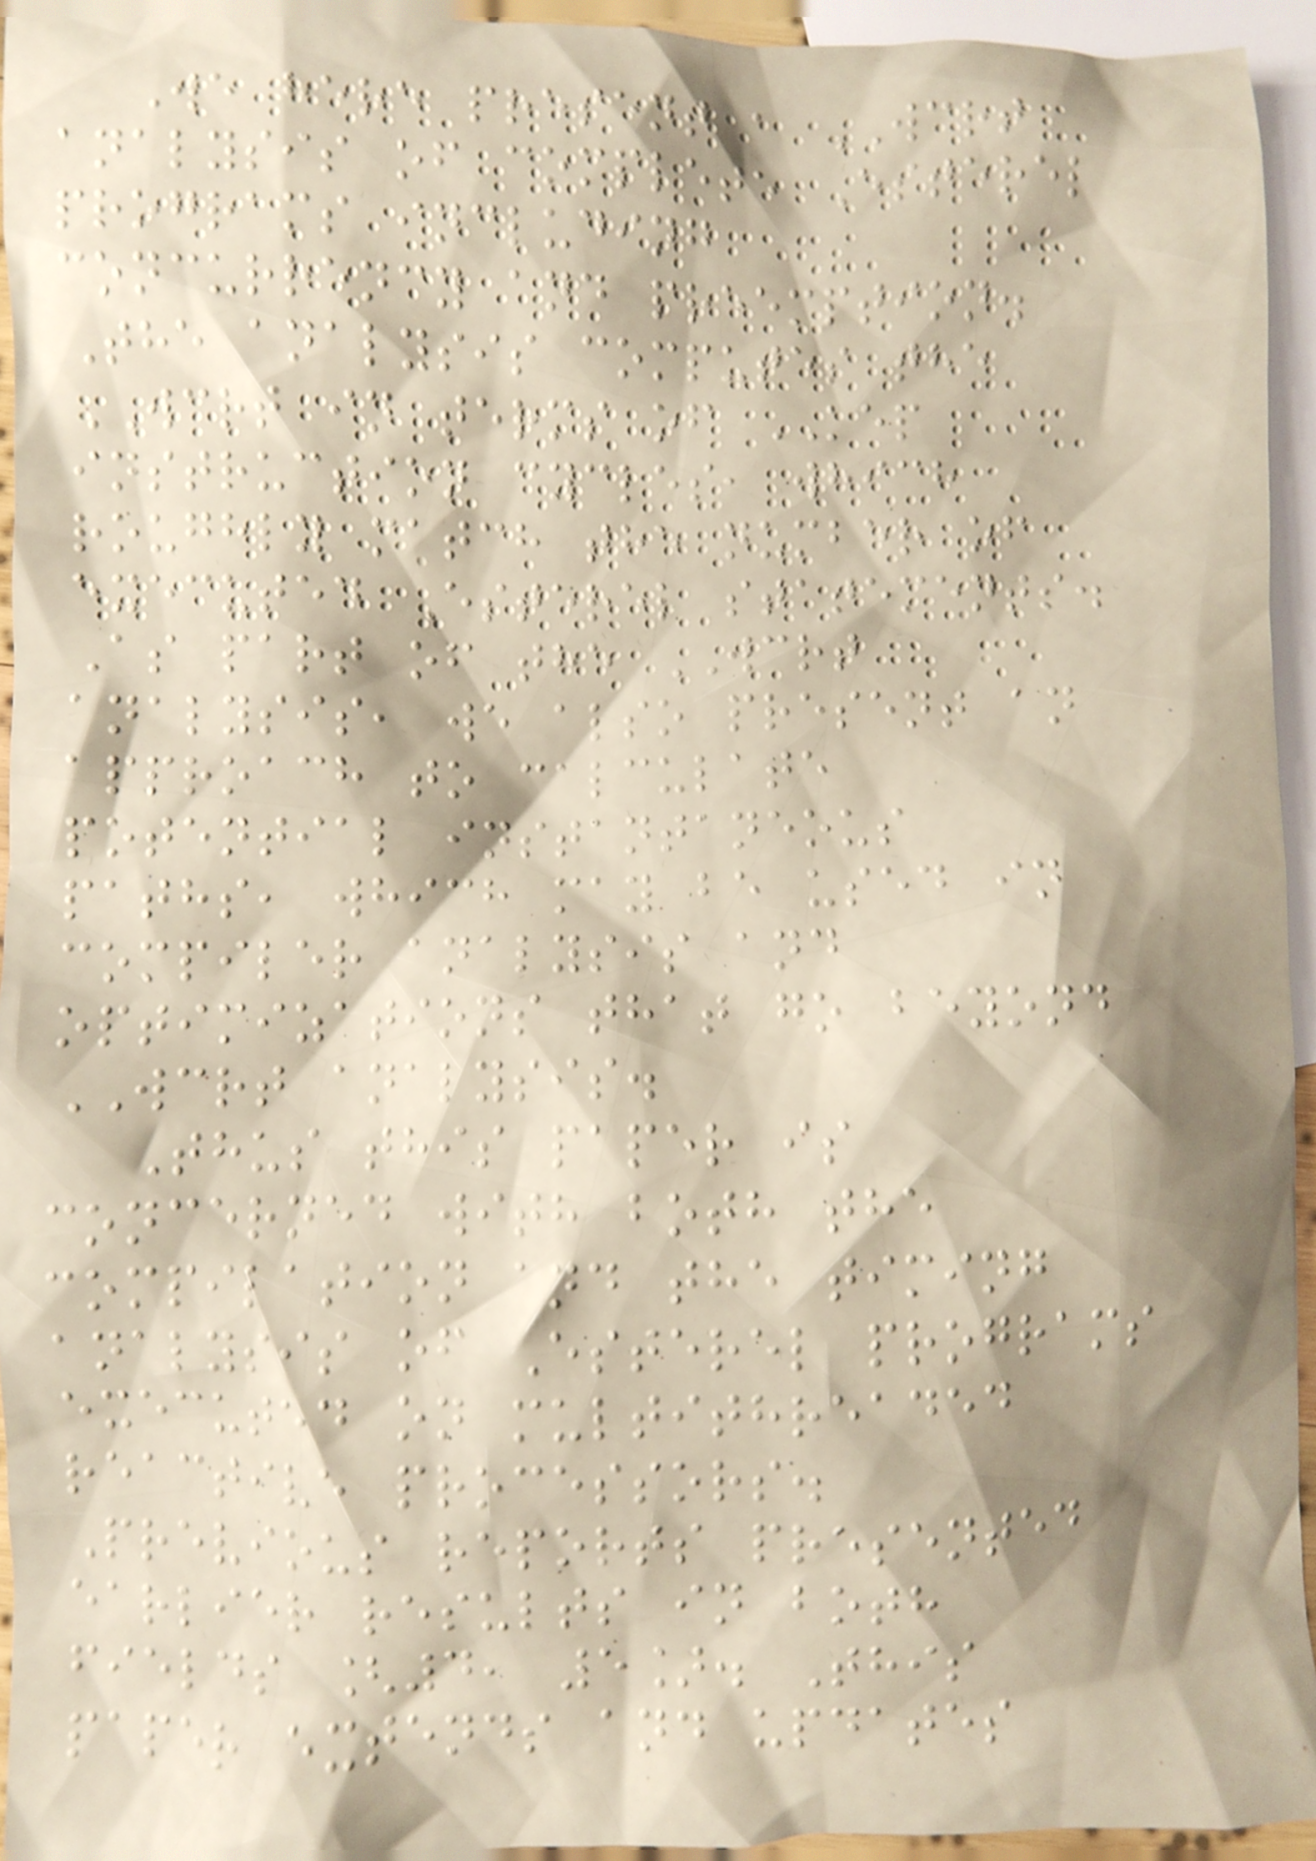We here present a WCRT
analysis of complete Esterel
programs including
concurrency and preemption.
The analysis computes the
WCRT in terms of KEP
instruction cycles, which
roughly match the number of
executed Esterel statements.
As part of the WCRT
analysis, we also present an
approach to calculate
potential instantaneous
paths, which may be used in
compiler analysis and
optimizations that go beyond
WCRT analysis.
Thus this paper is
concerned with both the
compilation and the timing
analysis of Esterel programs
executed on multithreaded
reactive processors.
Previous reports presented
earlier results in both
fields [4, 5]. This
paper extends and updates
